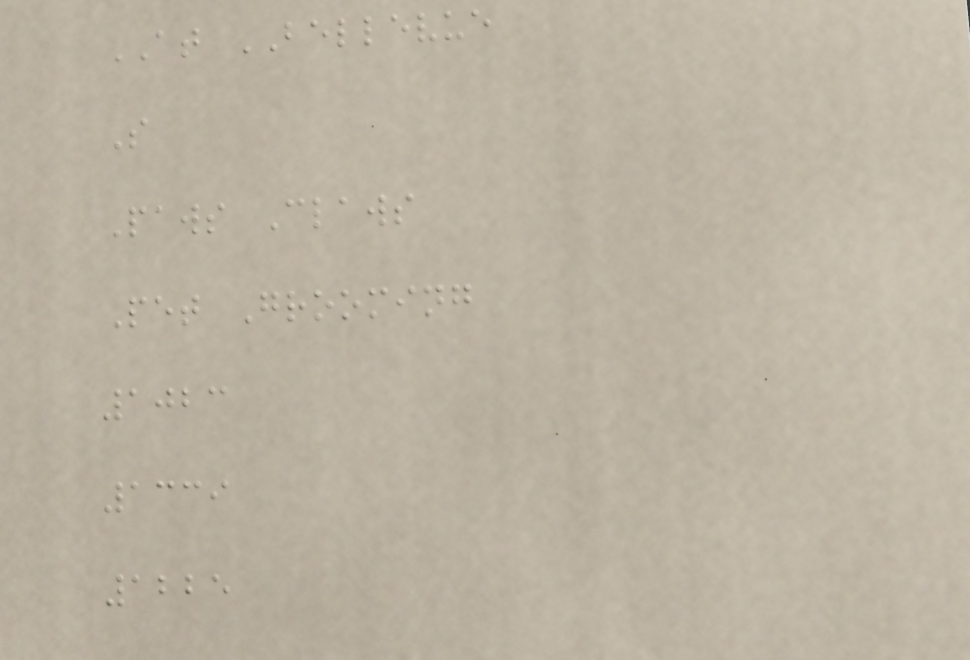AT BELLEVUE
S
Paws Claws
Pet Grooming
1023
1339
1225
